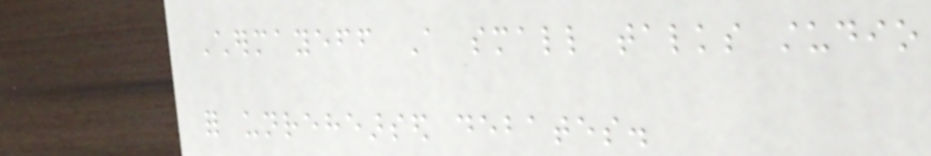Chermayeff A small talks studio
for unrehearsed debates.
